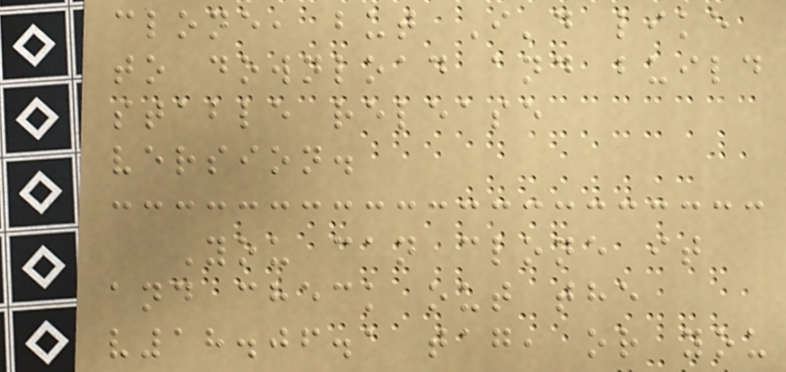clone, but I'd like
to download and build
stable release
version.
You can clone it
and check out the
v18.06.1 tag, or you
